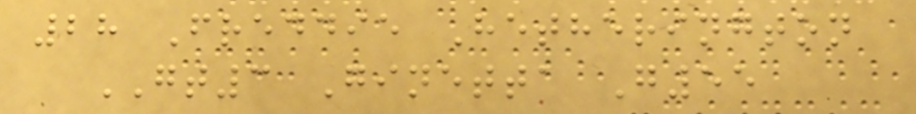28 Freddie Hetherington
GT3 Ginetta G55
